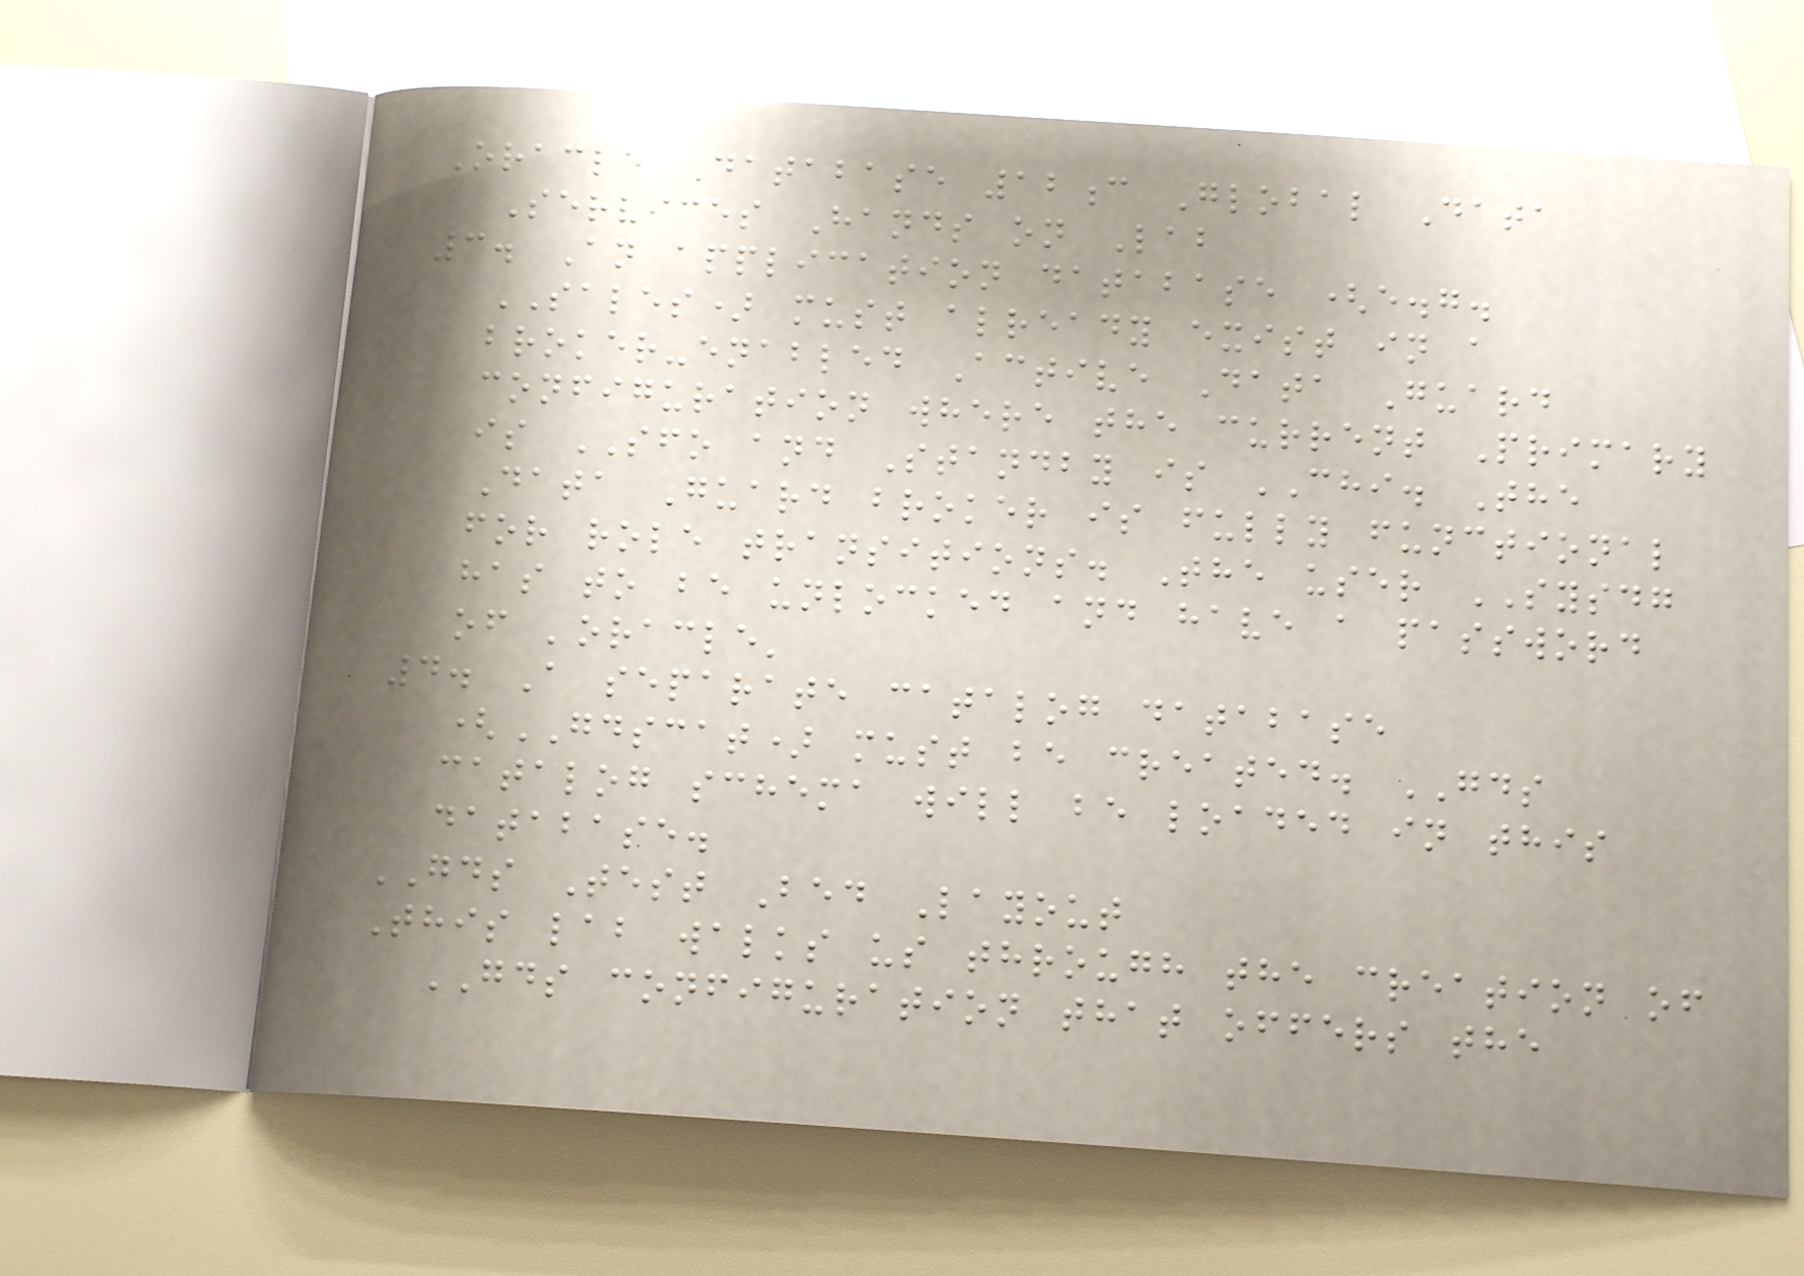Oracle Database 12c Global Data
Services Hands on Lab
3. An application database (e.g.
SALES) must already exist in a
broker-enabled Active Data Guard
configuration where the current Primary
is SFO and Standby is CHI. The
Data Guard broker is fully functional
for role transitions. The user SYSDG
has to be unlocked and have a password
of 'oracle'
4. A separate catalog database
(GDSCAT) must be created. GDS
catalog schema will be loaded in this
database.
GDS Test Bed Layout
This lab walks us through the creation of
GDS configuration that offers the
